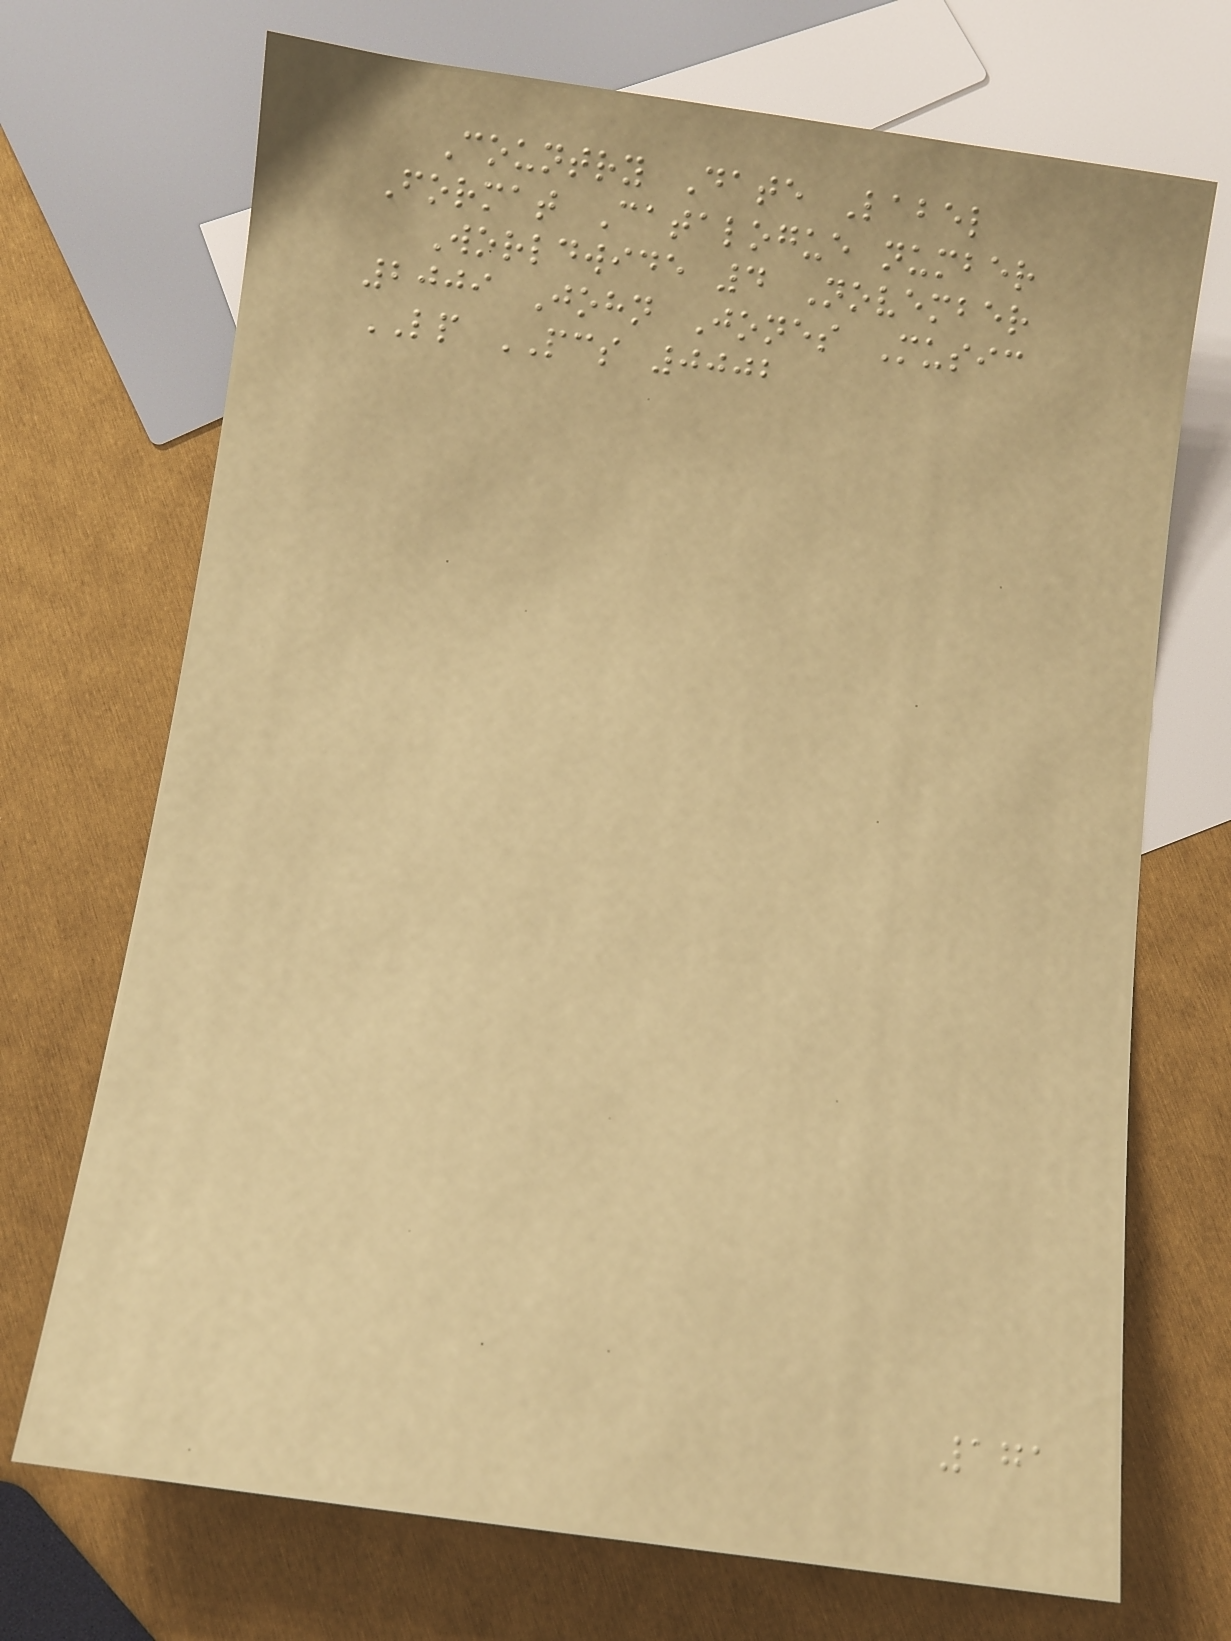Country Date Label
Format Catalogue number
Worldwide 4 November
2009 John Jones Music
LP PCS 0002
171
